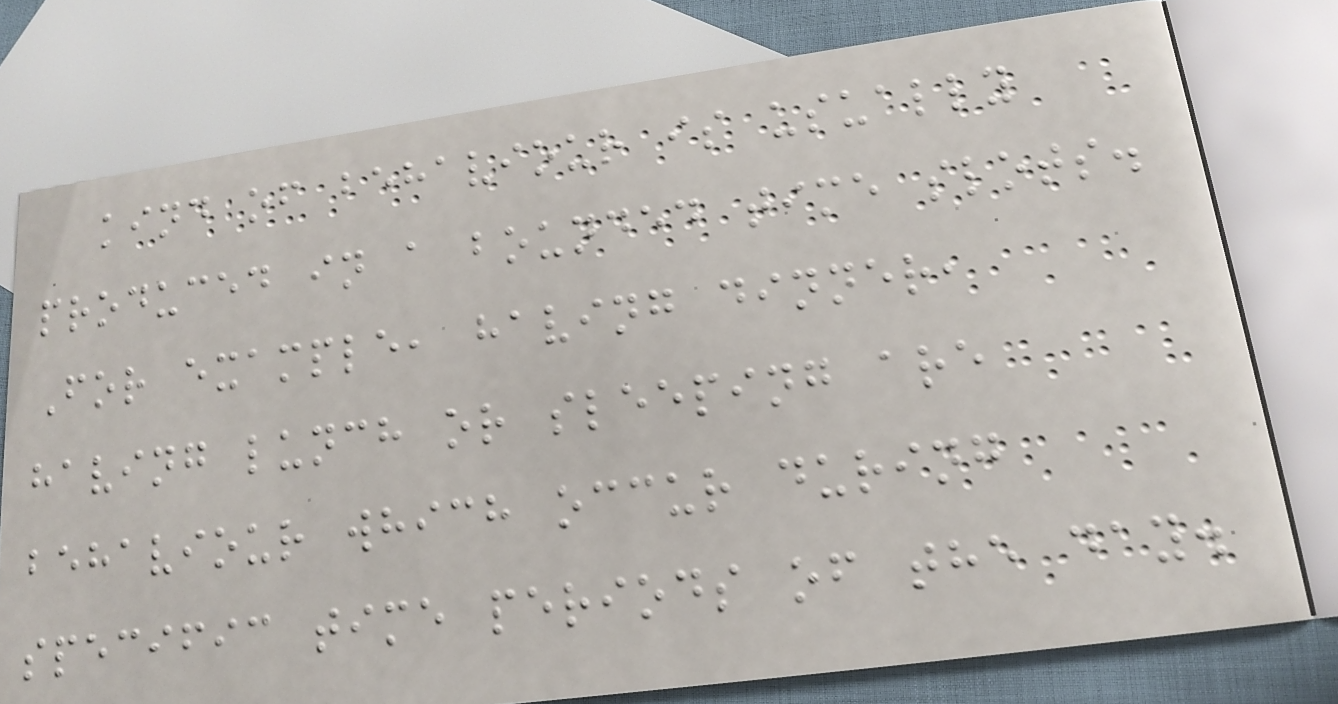kind of behaviour is usually
produced in a bounded time slots.
For example, having dinner,
having lunch or sleeping are
behaviour which occur during
specific time periods of the day.
